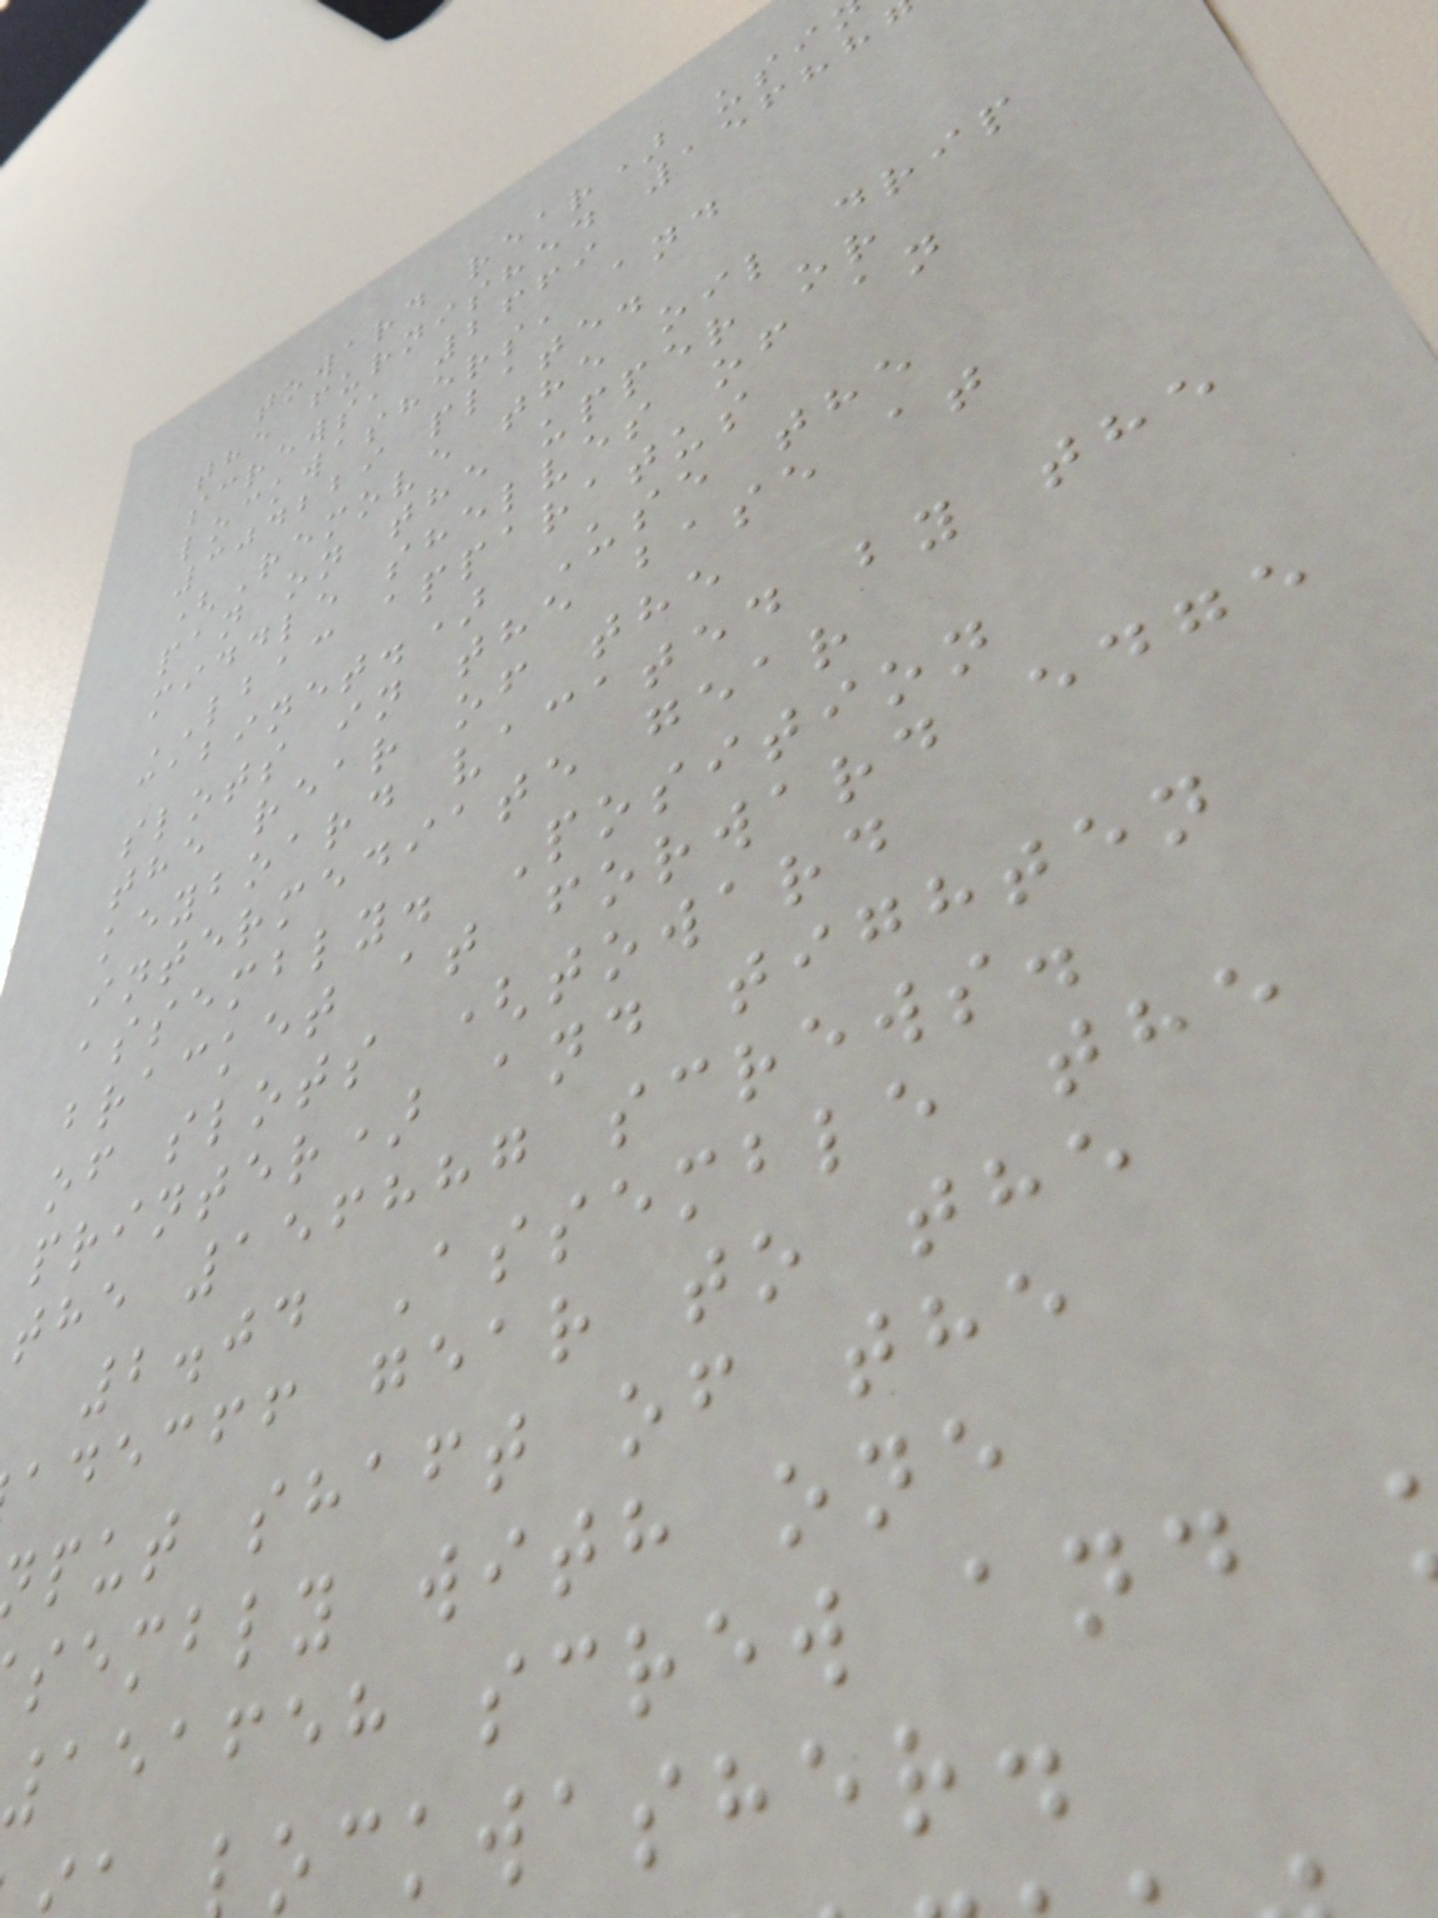toward rear) usi
the furnished 15688
screws, 2669
lockwashers, and
304229 plate.
(Remove the oil drip
pan on the upper or
middle shelves of an
LBAC apparatus
cabinet.) Use the
slots in the base at
the rear of the
keyboard vacated by the
intermediate gear
assembly. Position
bracket at forward edge
of slots (toward
printer) and tighten
the 156887 screws.
2.04 Assemble the
adecff gear to the
put shaft of the
sembly with one
151658 screw and
ockwasher.
